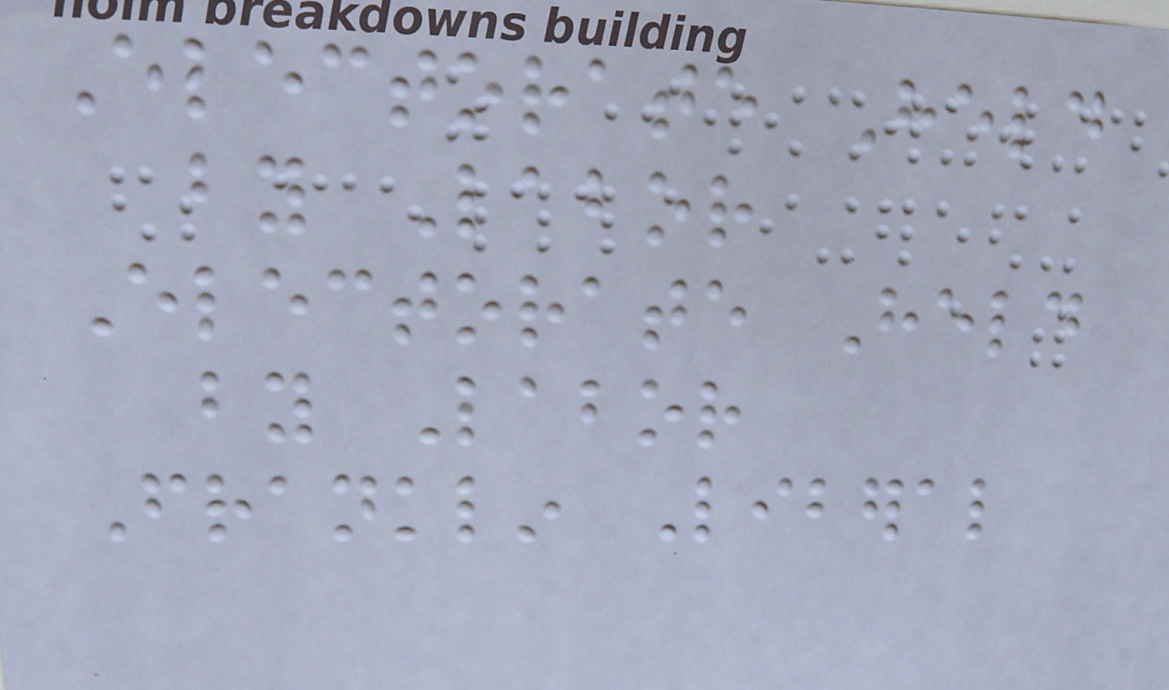Electorate Held
by Labor
Electorate Held
by Labor
Franklin Liberal
